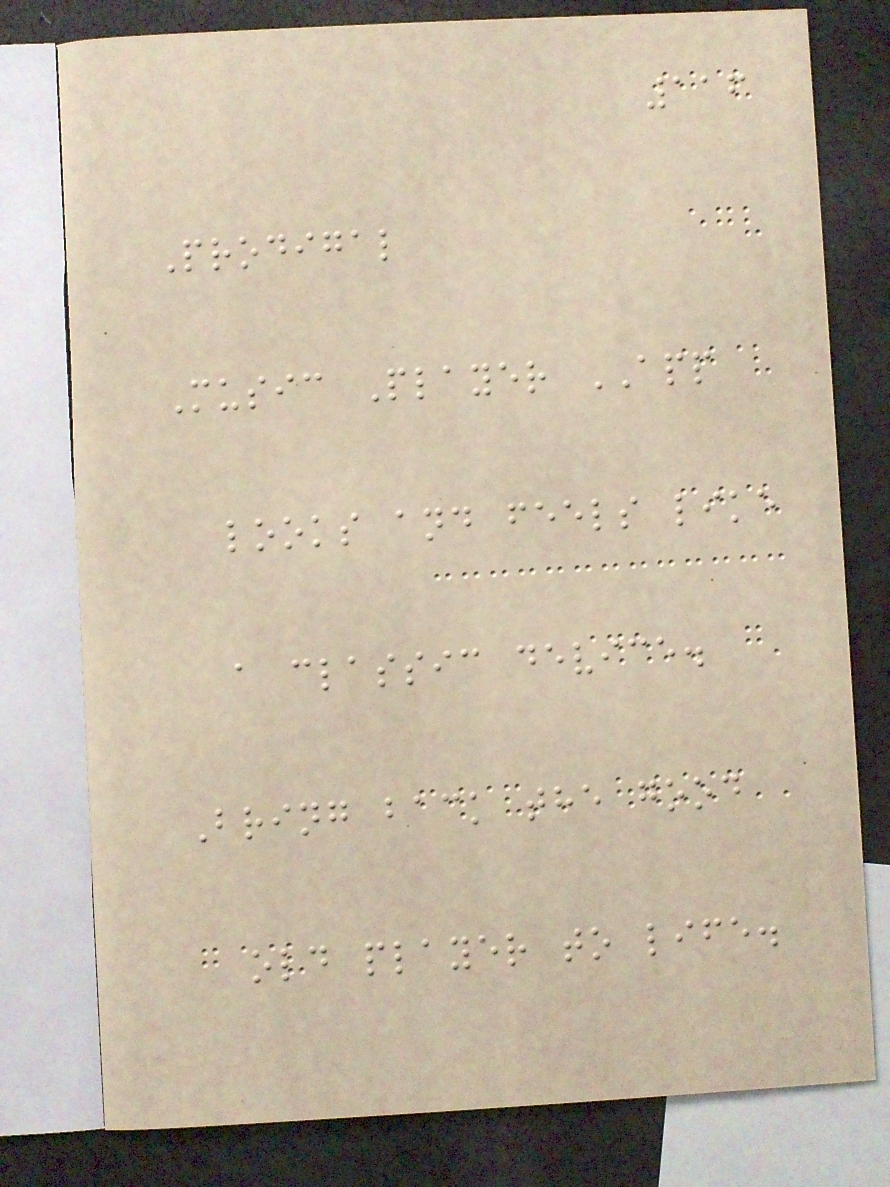116
Prodigal
Music Player APP
looks and feels like
a classic device.
Bring back the good
old player to life.
